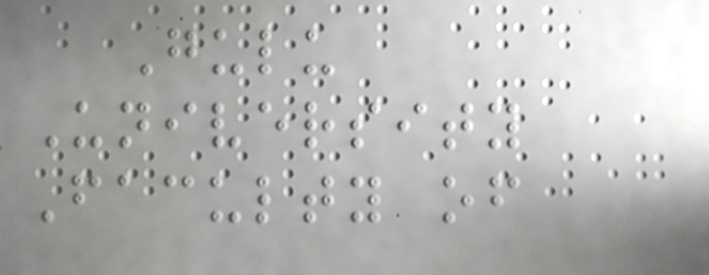Gulu
University
Faculty of
